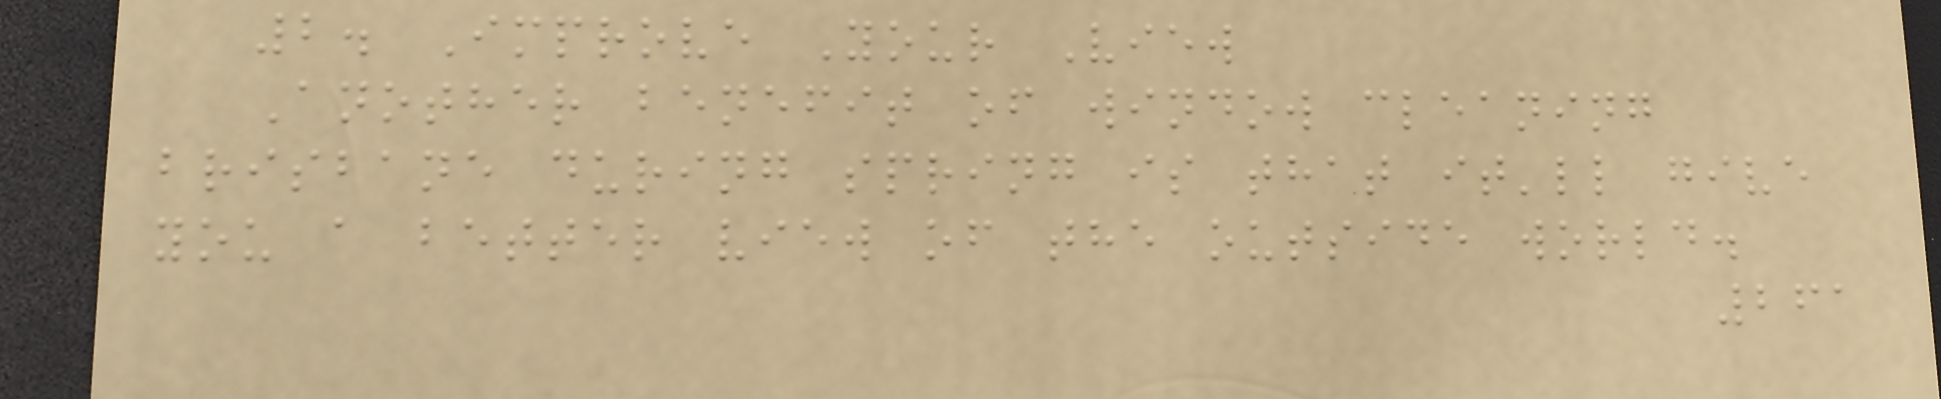2. Improve Your View
Another benefit of window cleaning
brisbane during spring is that it'll give
you a better view of the outside world.
261
